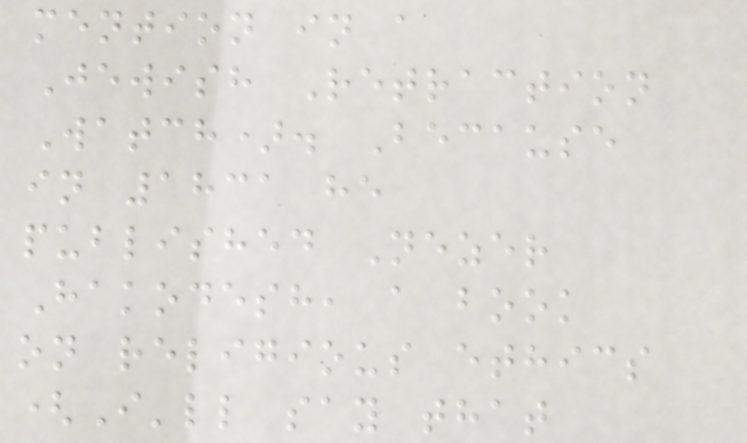mention in a
Jewish Retraction
Watch). Because
in 1831 he
published Nezer
Hakodesh, a book
on religious ethics
(I'll say that
